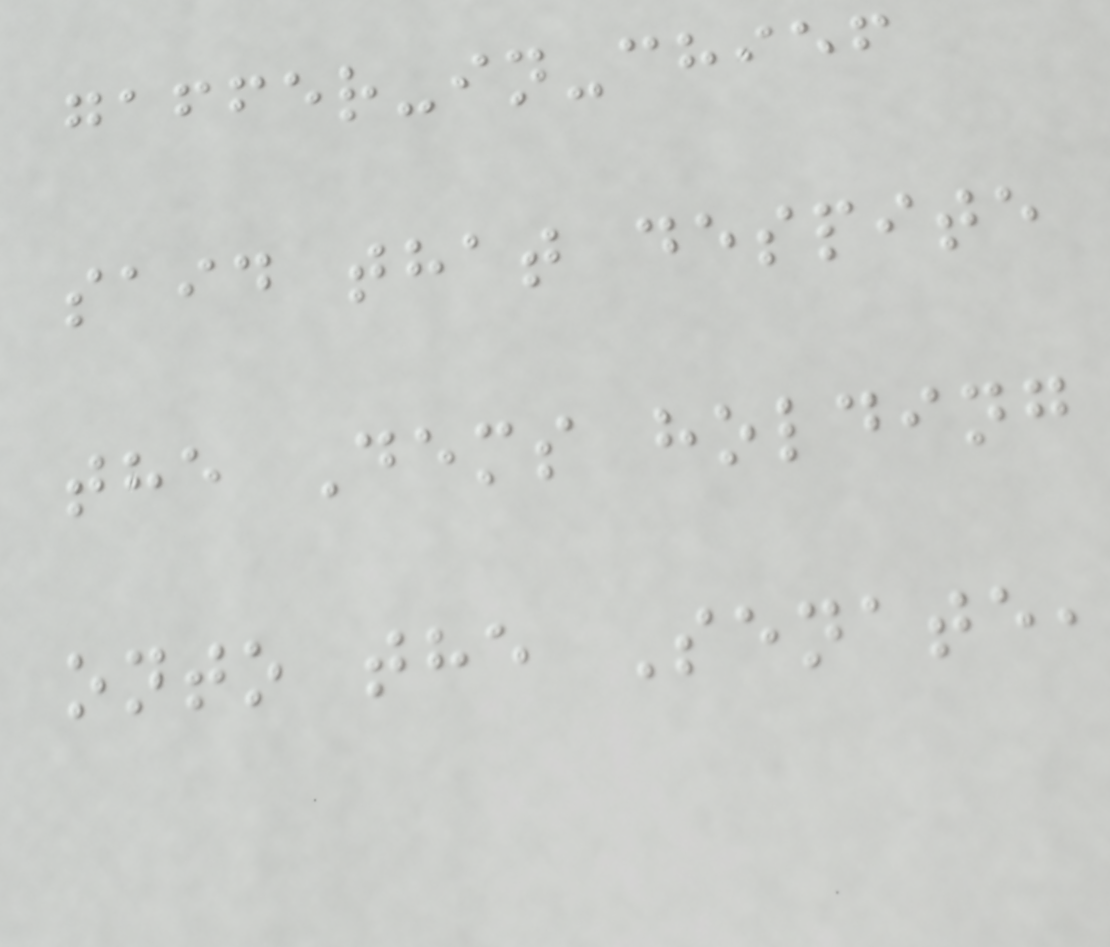gaffer-in-chief
said that despite
the Dems holding
onto the Senate,
